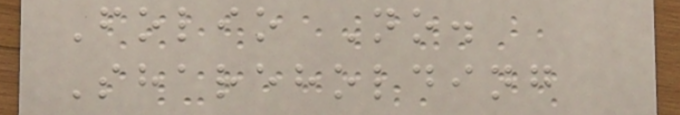Folio No.
Shareholding
